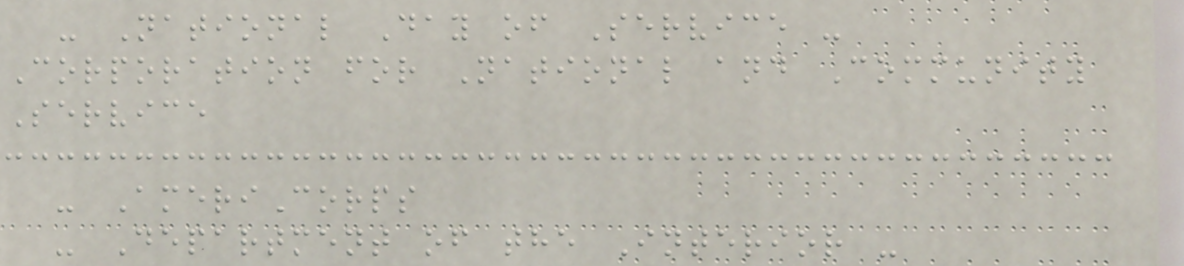- National Day of Service -
Corporation for National and Community
Service
- AmeriCorps
- Department of the Interior -
